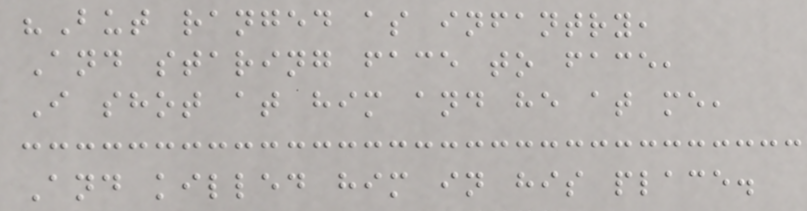"But ranged as infantry,
And staring face to face,
I shot at him and he at me,
And killed him in his place.
